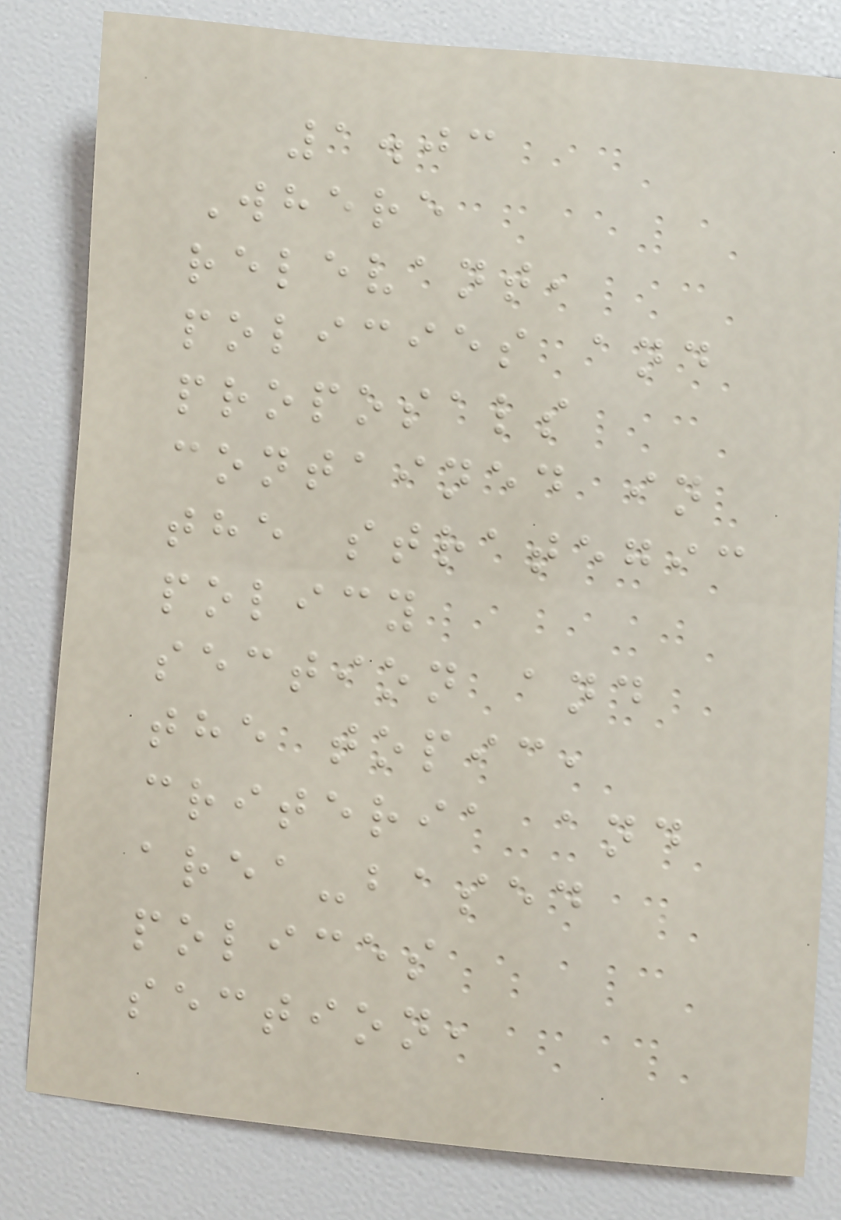1.03
Where
relevant,
policies and
proposals
contained in
the strategic
policy
section and
the topic,
criteria and
area-based
polices
section,
